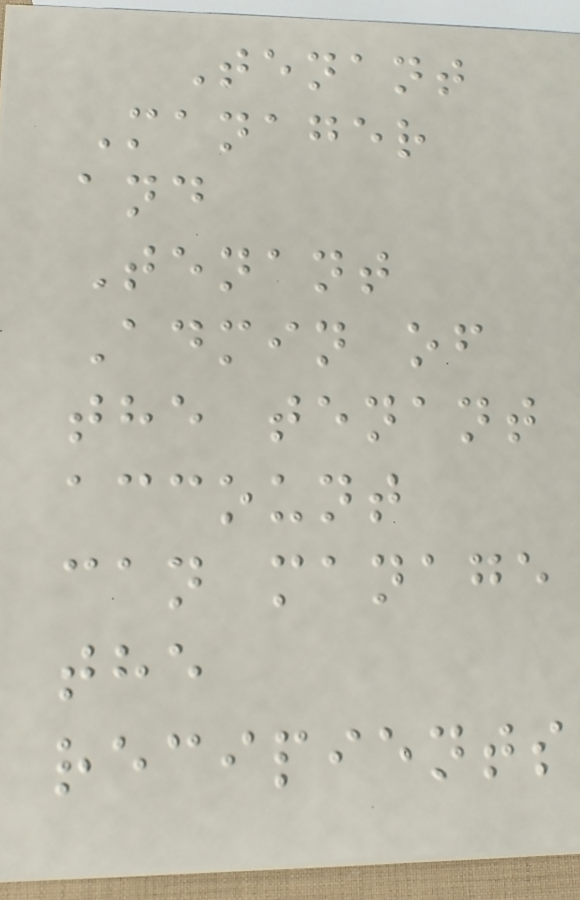Tenant
Manager
and
Tenant
Admin of
the tenant
account
can manage
the
recipients
